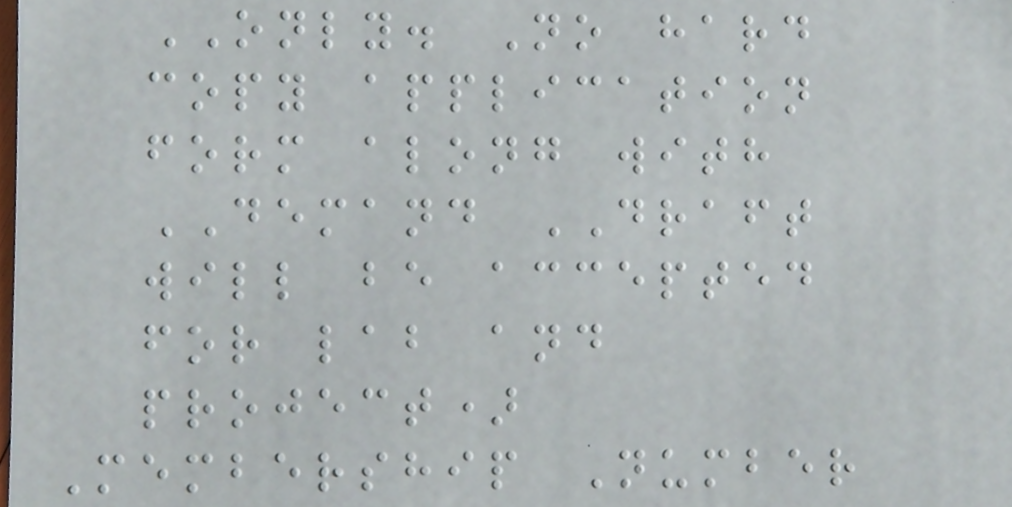ONLY. No hard
copy application
form along with
DEMAND DRAFT
will be accepted
for lab and
project)
Membership Number
